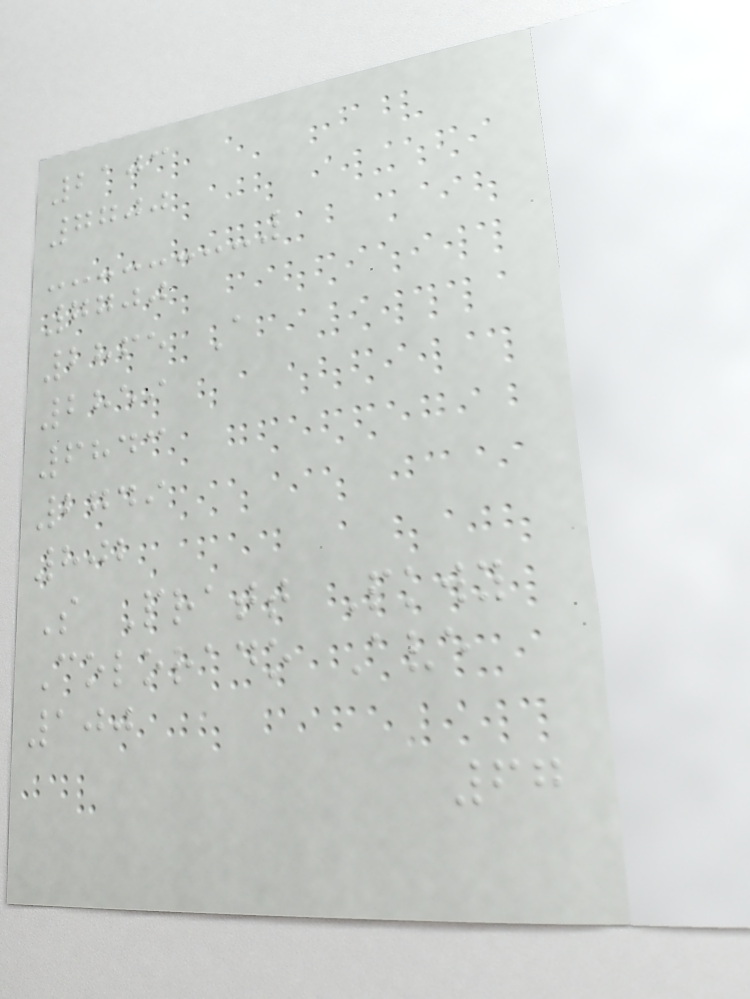2103
7700
7700
2865 A
2859
6843
2749
802
S Pratt Pkwy
Colorado Ave
100
67
